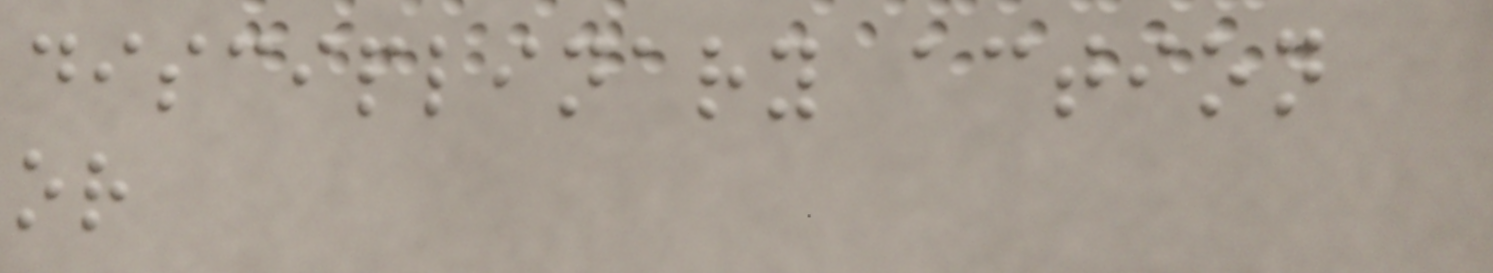disciplinary action
or
